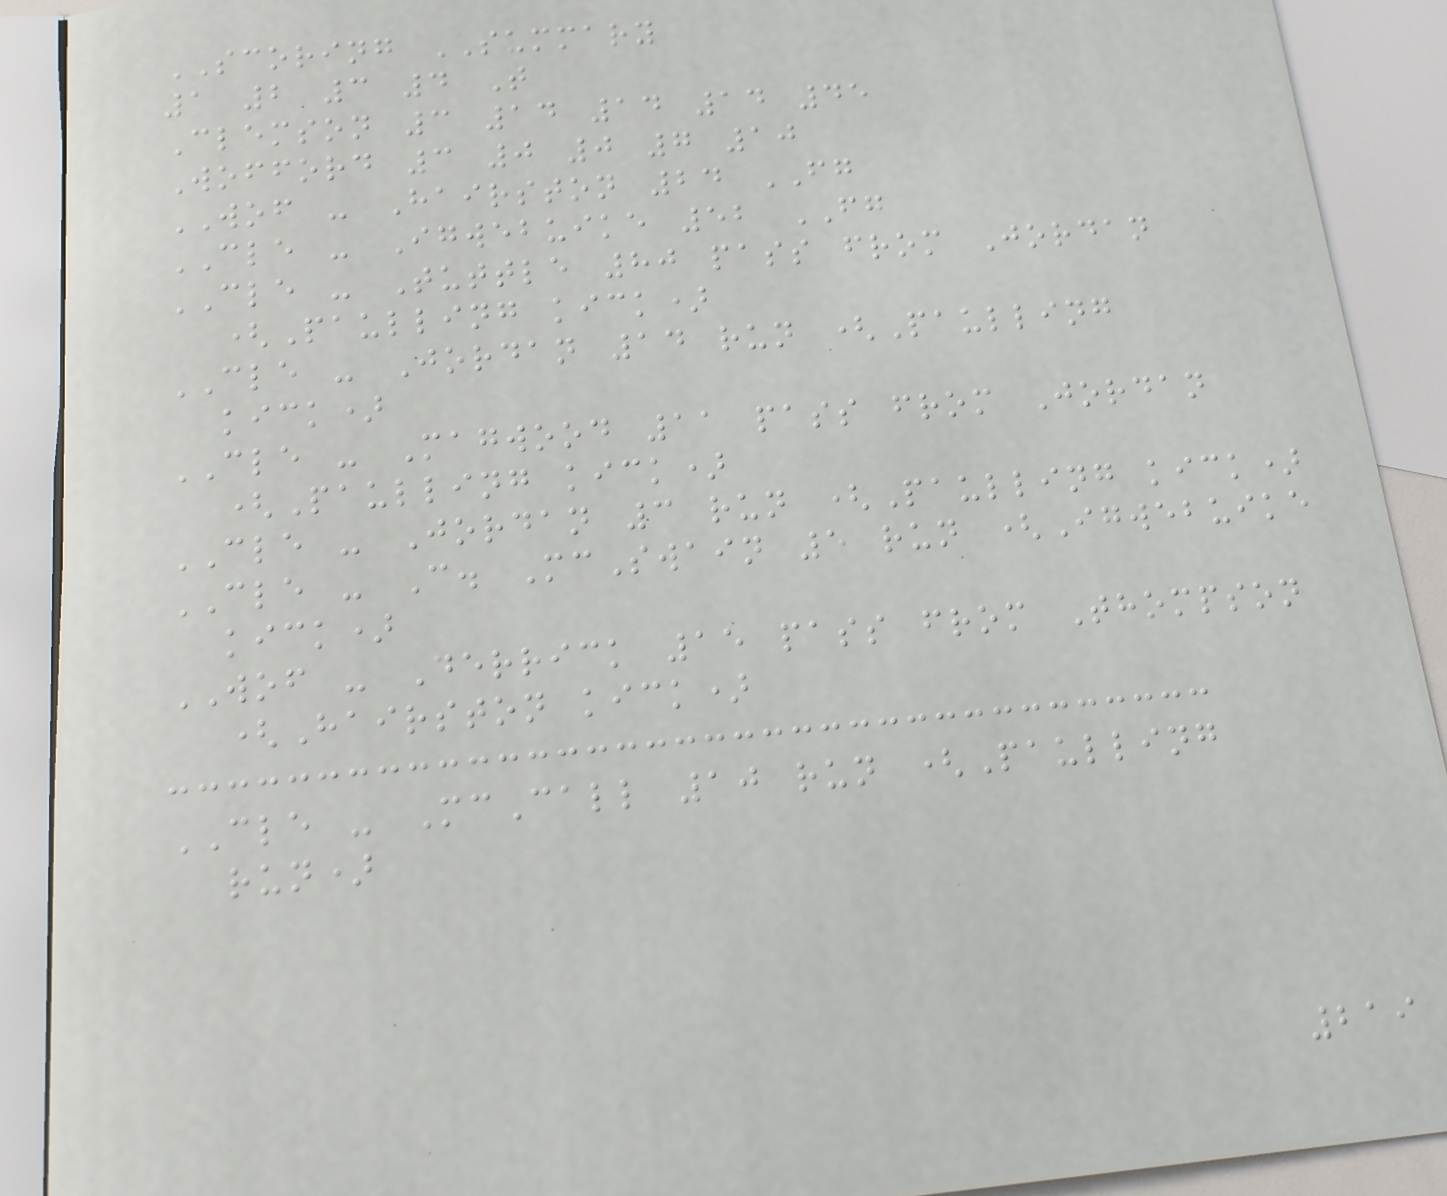SCORING SUMMARY
1 2 3 4 T
Clemson 3 14 14 14 45
Wofford 3 0 0 7 10
WOF - Hairston 24 FG
CLE - Igwebuike 52 FG
CLE - Tuttle 80 pass from Jordan
(Paulling kick)
CLE - Jordan 14 run (Paulling
kick)
CLE - Magwood 11 pass from Jordan
(Paulling kick)
CLE - Jordan 3 run (Paulling kick)
CLE - C. McSwain 5 run (Igwebuike
kick)
WOF - Derrick 15 pass from Thompson
(Hairston kick)
CLE - McCall 10 run (Paulling
run)
219
